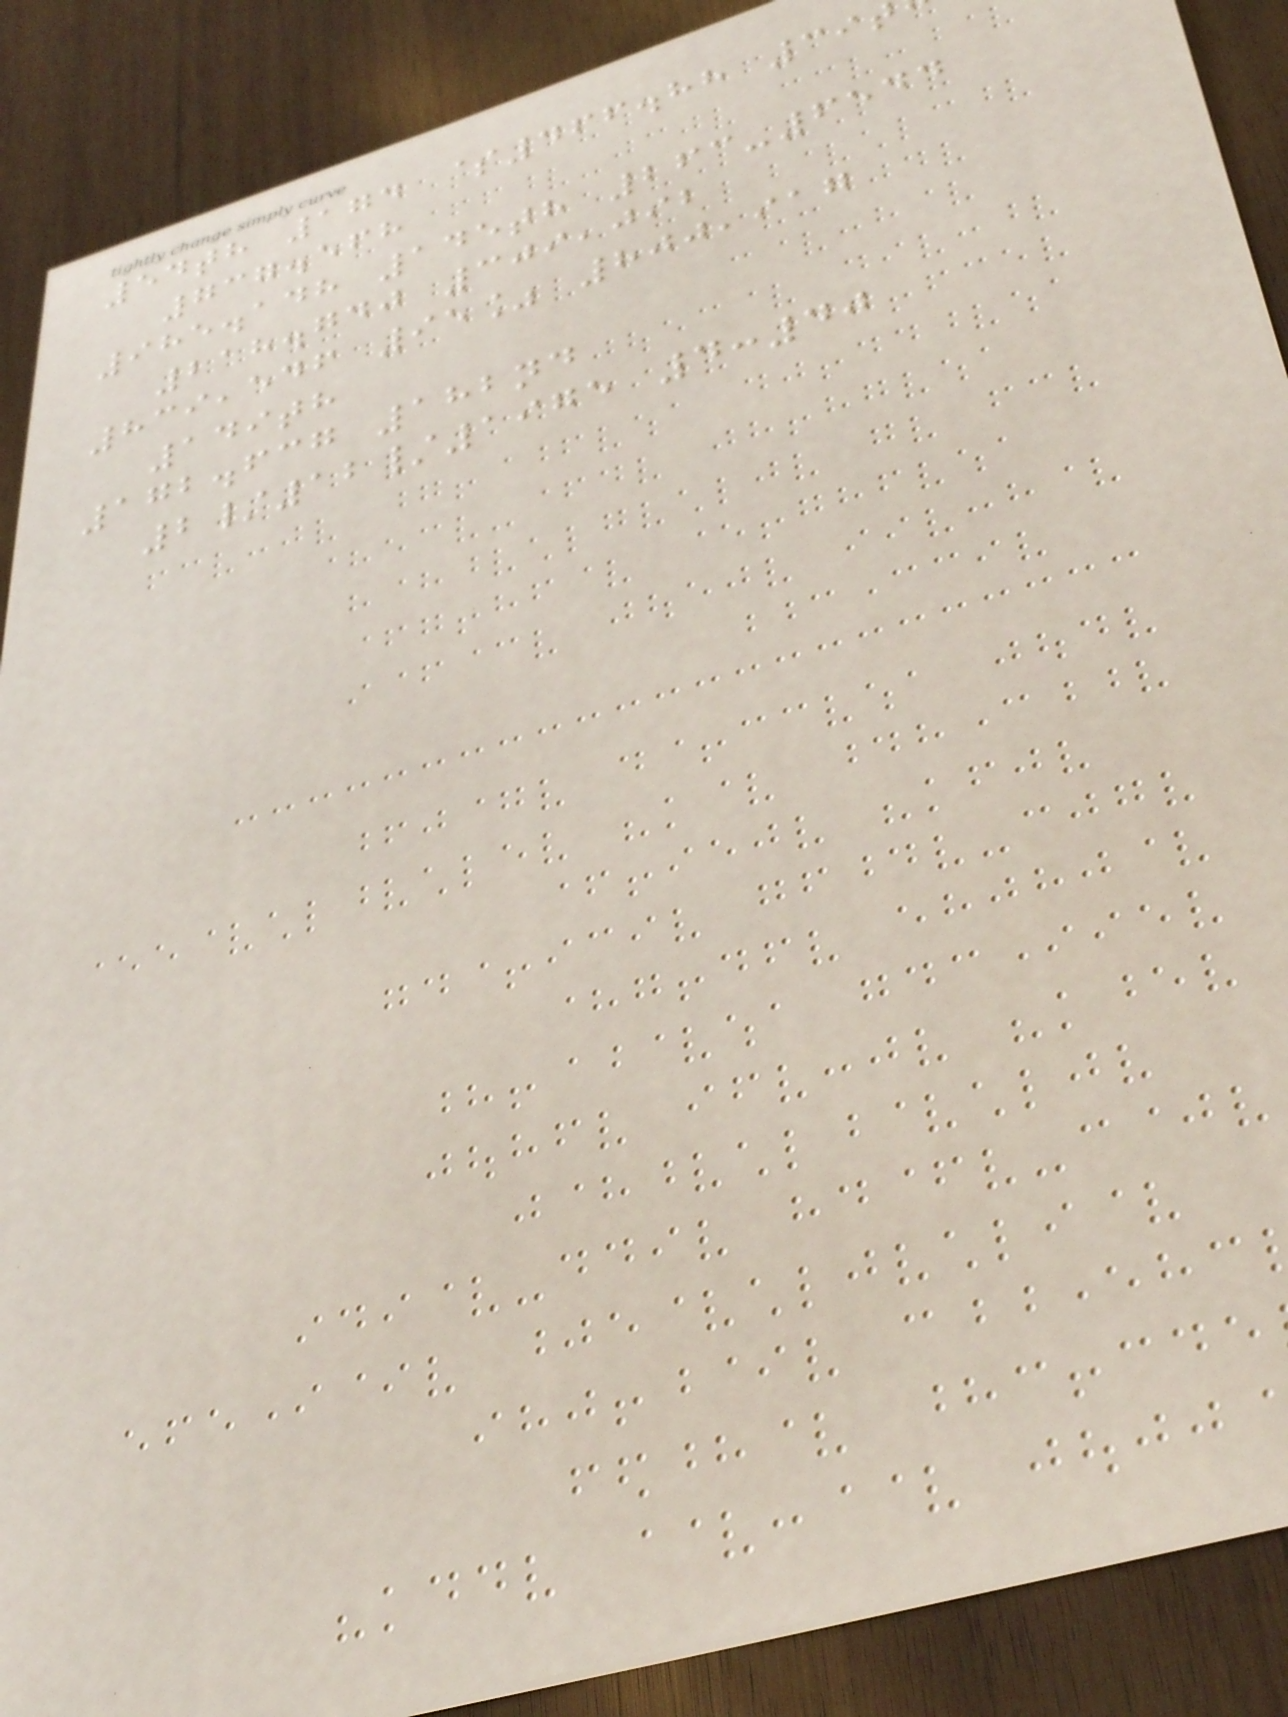54th 174 $466.88 39
737.568
985.148 145th 263-6544
218.740 309,092
839,546 95% 800,917
149th
172.637 182nd
2/12/1975 4:40
